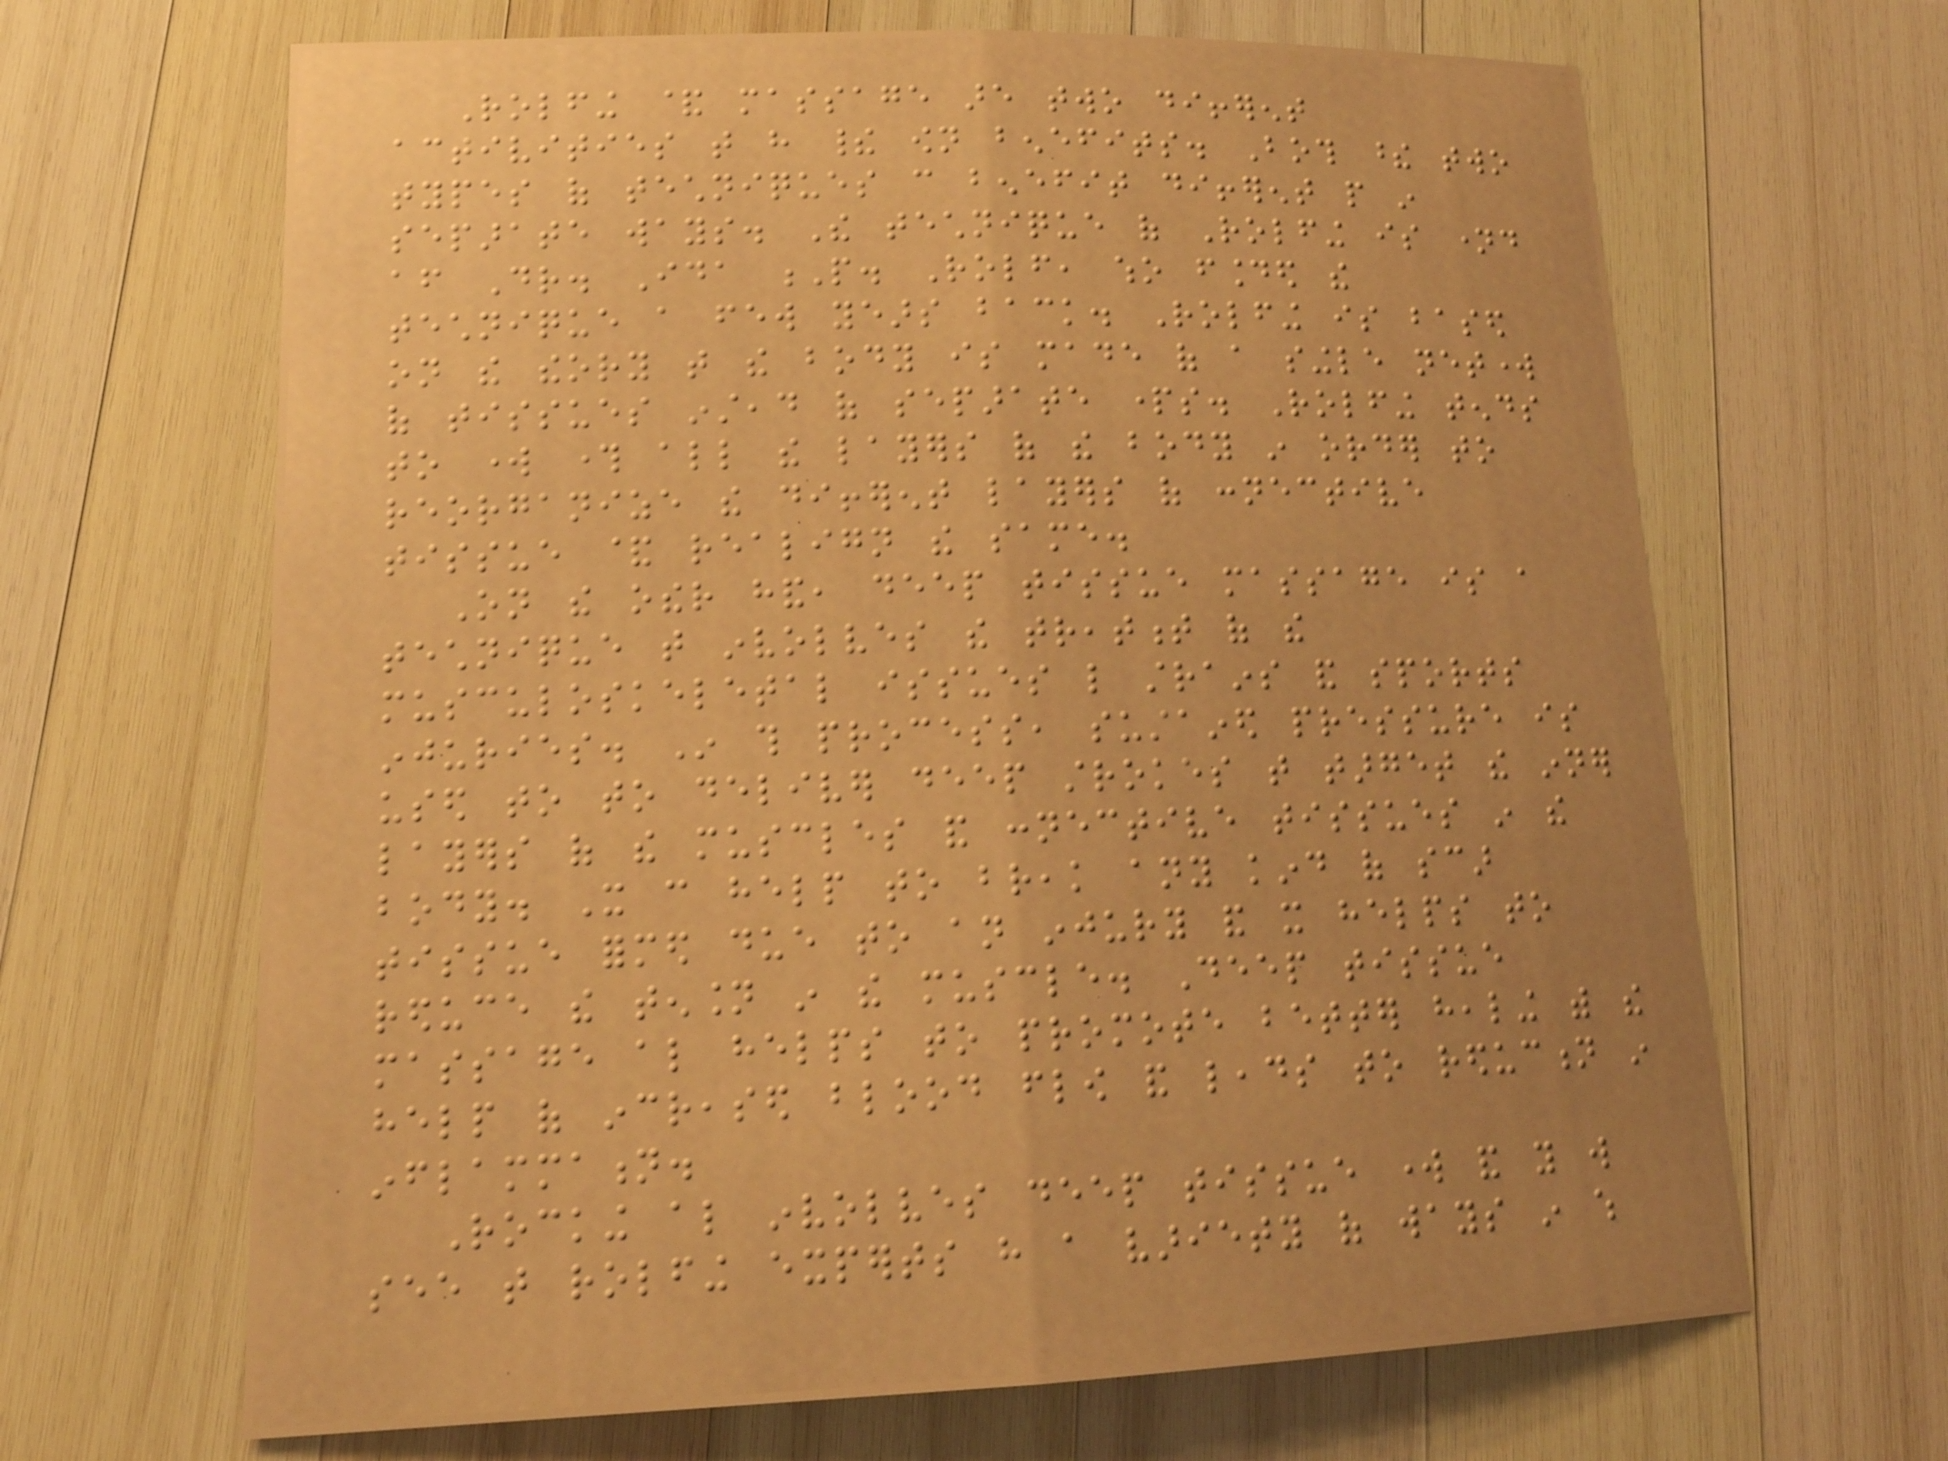Rolfing & massage are two different
activities that have their own benefits. Both these two
types of techniques can benefit different people in
separate ways. The technique of Rolfing is named
after Dr. Ida P. Rolf, who founded the
technique a few years back. Rolfing is based
on the theory that the body is made of a single network
of tissues instead of separate parts. Rolfing tends
to work through all the layers of the body in order to
reorganize the different layers of connective
tissue & realign the same.
On the other hand, deep tissue massage is a
technique that involves the treatment of the
musculoskeletal issues like strains and sports
injuries. In this process, sustained pressure is
used to to deliver deep strokes that target the inner
layers of the muscles and connective tissues in the
body. It can help to break any kind of scar
tissue formed due to an injury and it helps to
reduce the tension in the muscle. Deep tissue
massage also helps to promote better healing with the
help of increased blood flow and leads to reduction in
inflammation.
Rocking also involves deep tissue work and you will
see that rolfing experts have a variety of ways in which
